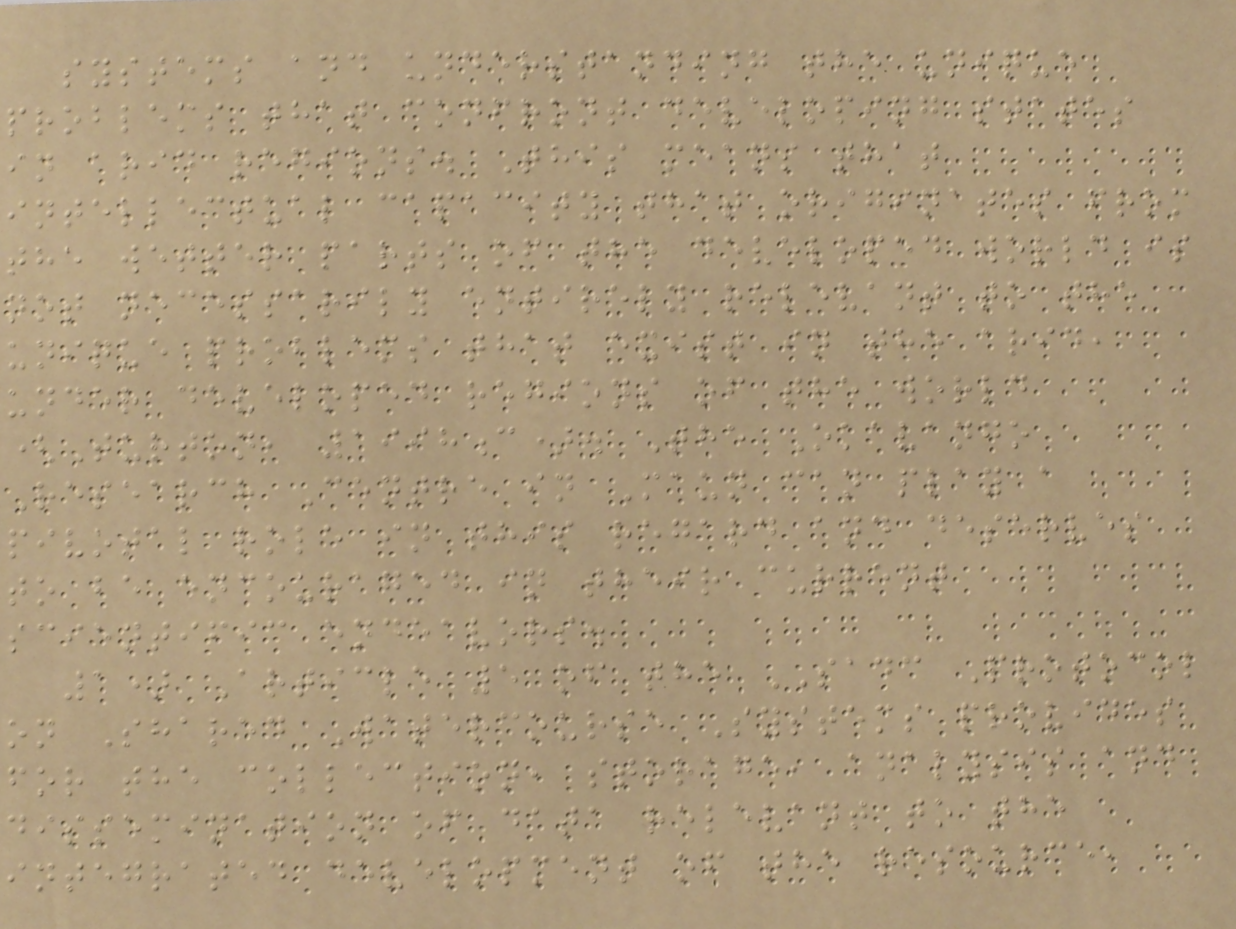systems and understanding the unique
problems that confront developing states
in arid regions. This means that
intellectual capacity that originates from
the wetter parts of the developed world is
not necessarily entirely relevant to the
unique problems that exist in the arid,
under developed regions of the world
(Turton, 1998c). The Okavango
Research Centre in Maun can play a
pivotal role in this regard and deserves
to be encouraged in their current
scientific endeavors.
1) Article 5 of the SADC Protocol
on Shared Watercourse Systems provides
for the collection, storage, analysis and
dissemination of data relevant to the
integrated development of the resource,
